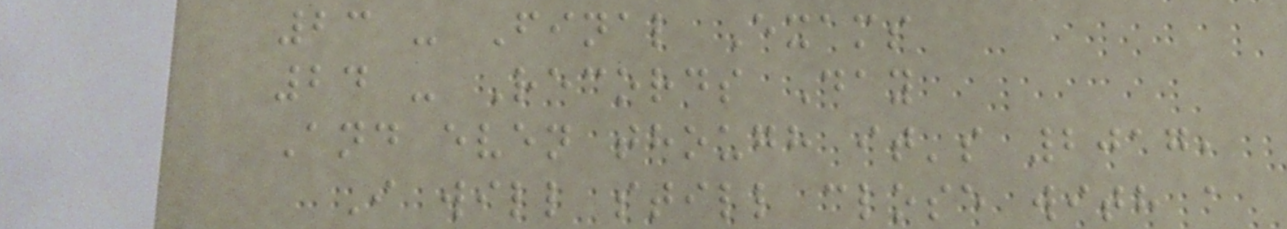23 - Final Exams
24 - Records Day
And even though it's 2017,
I will still close with a
